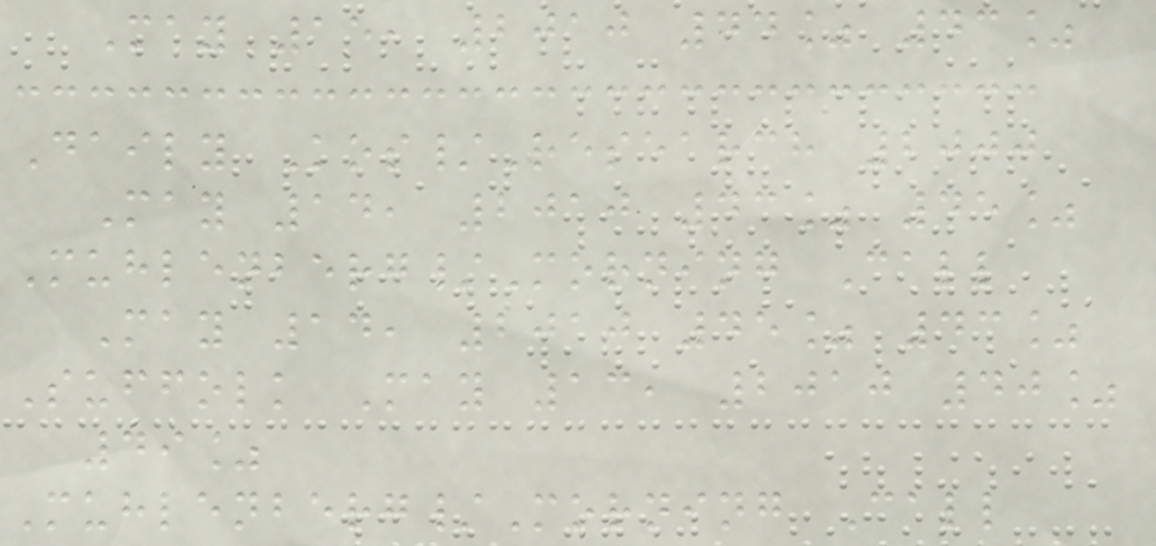May 15, 2010 44% 43%
Daily Kos/Research 2000
May 14, 2010 43% 45%
Muhlenberg/Morning Call
May 14, 2010 45% 43%
Suffolk May 13, 2010 40%
49%
Muhlenberg/Morning Call
